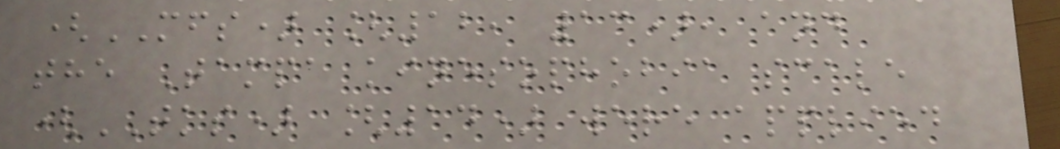(MFS) [12, 13), and
the Tampa kinesophobia scale
(TKS) [14) were applied
